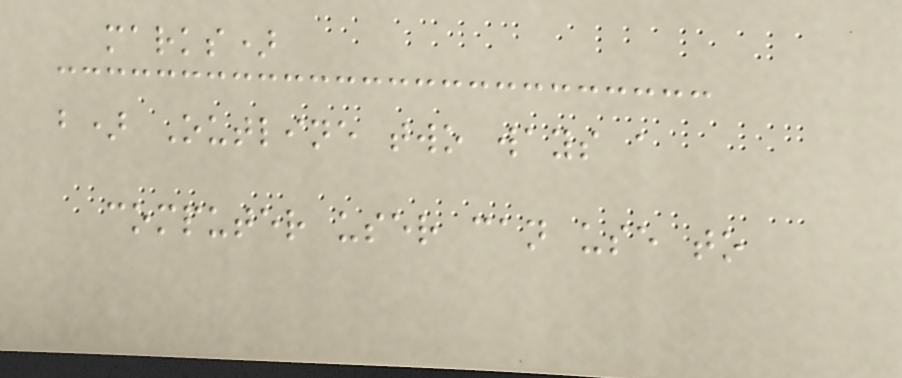marks)
b) Outline two ways a
computer user can use to
